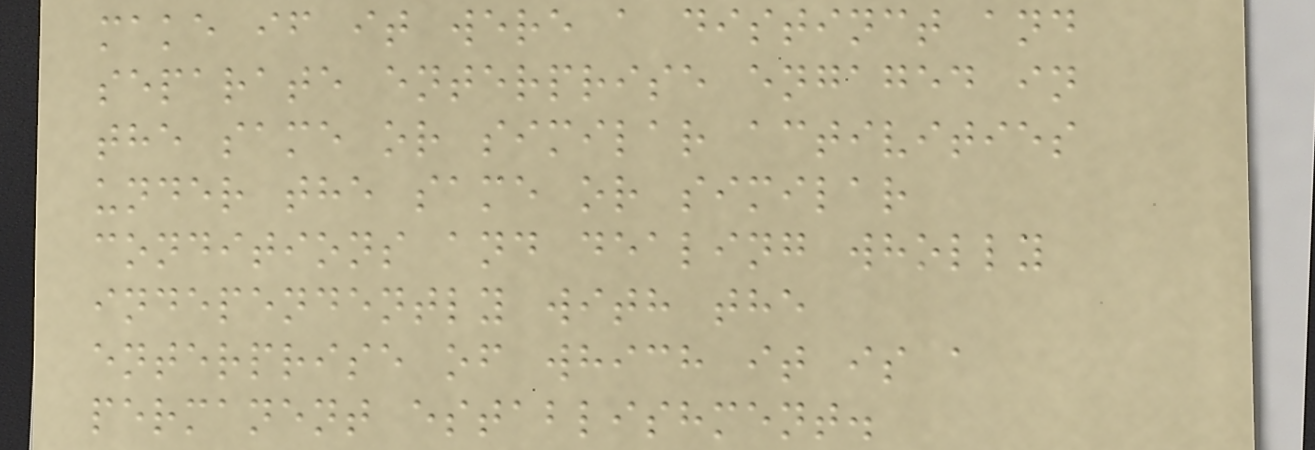make if it were a distinct and
separate enterprise engaged in
the same or similar activities
under the same or similar
conditions and dealing wholly
independently with the
enterprise of which it is a
permanent establishment.
